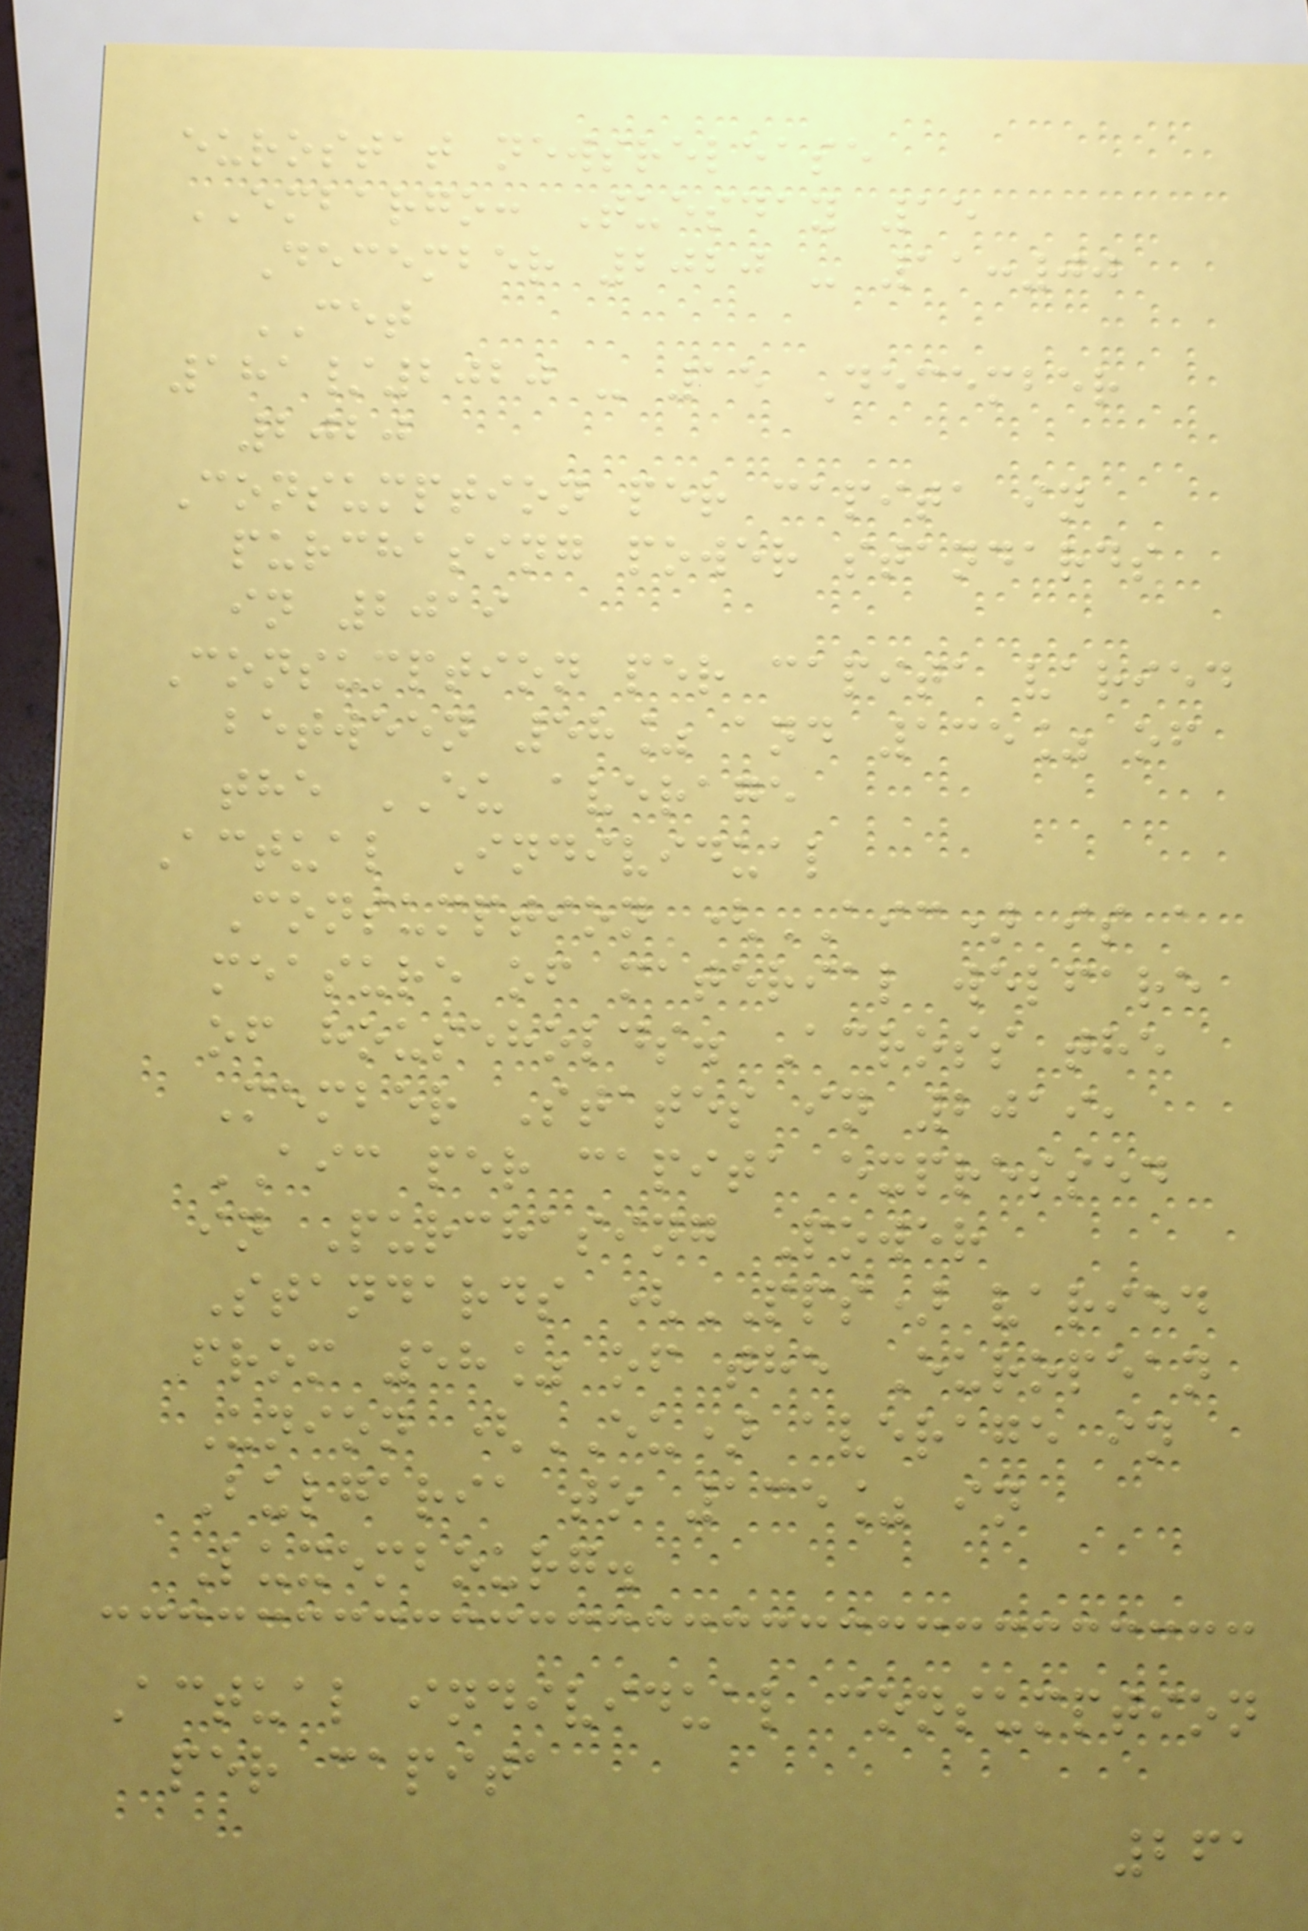eurostat newsrelease
EMBARGO: Tuesday 15
December 2020 - 11:00
CET
181/2020 - 15 December
2020
Consumption per capita in
purchasing power standards
in 2019
Consumption per capita varied
between 58% and 135% of
the EU average
Actual Individual
Consumption (AIC) is a
measure of material welfare
of households. Across the
Member States in 2019,
AIC per capita expressed
in Purchasing Power
Standards (PPS) varied
from 58% of the European
Union (EU) average in
Bulgaria to 135% in
Luxembourg.
Actual individual consumption
per capita
261
